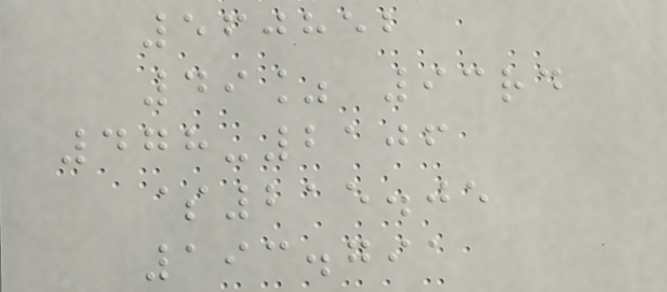560852
49% 93rd
478-2106
$215.05
193.791
